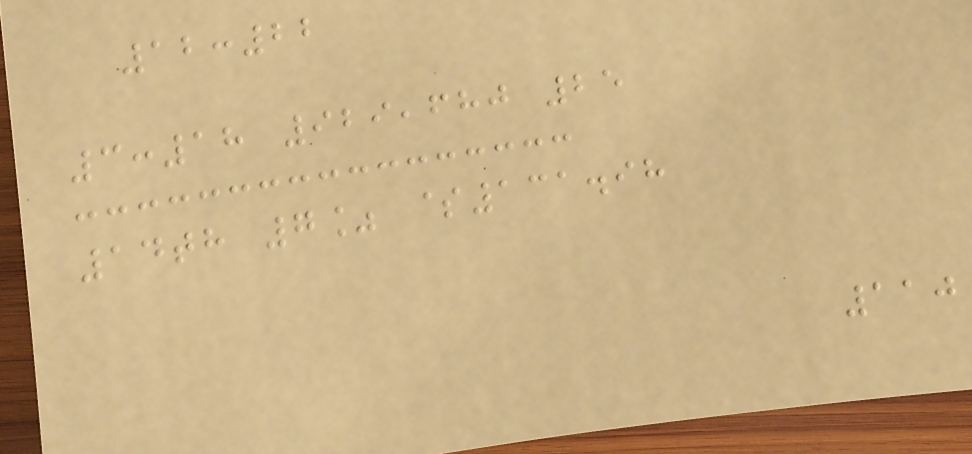12:22
3:18 929,680 25
14th 7% $131.98
110
